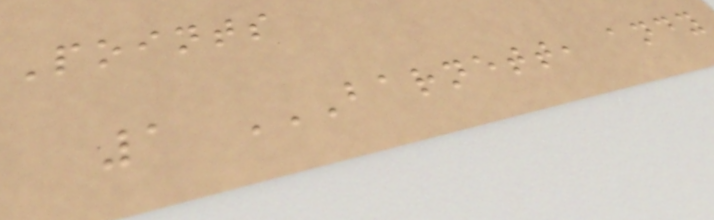Points
1 BARNETT, ANDY
